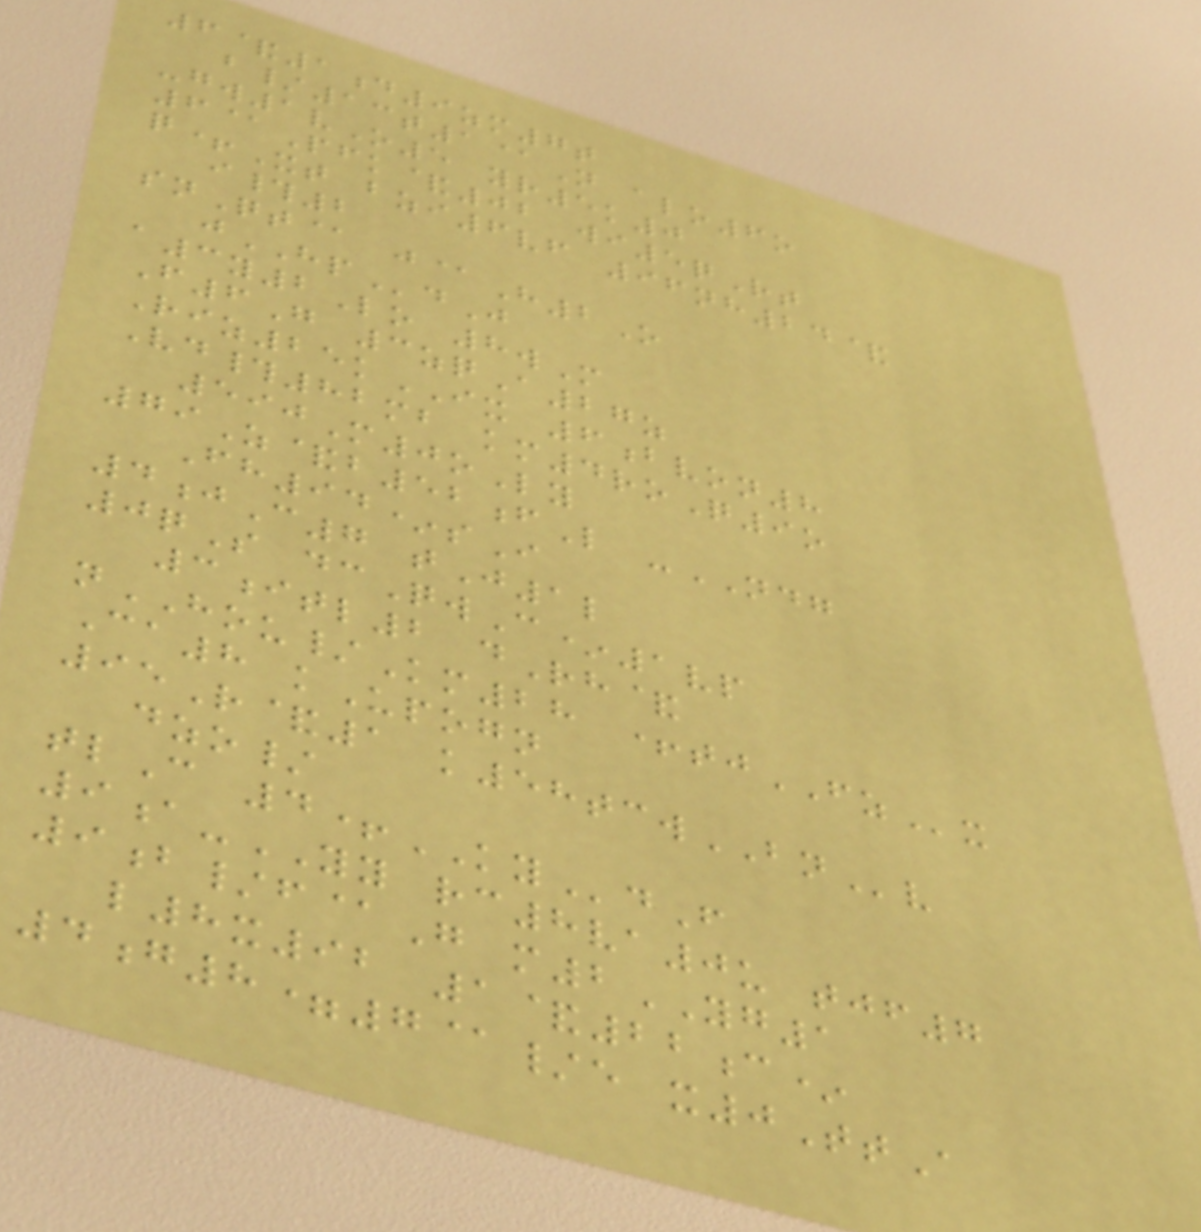6&1d9zm7t
b/13t1@N alo6o
-gw1vO5 yr5k0
6@Pfk&02 wi5qRt
q+Xt bzi6vf 96nh24&
i#2
snQt@ j@H2O
jHPdJ
a3y2Lo 8wM
F6G 3zqA27z
Riz25kIX 6bvon8
Vd#82mb km4roQ9o
590M0oLy
79Z&b52fL -NDG
Fh94*sI
4jC7 tJ1l
0qS dcQwC*1vp
3itl2 dRh&
nHOU/Km28 +tjFZx
Ca8 kUpogn
95R&1 k58tcwBNv
dzo/
tlC 4+KYdF
9a-YY rc8va0u tjf7
9b/f@G m2YG1
l8x92 1&22c*
4g8=7@/e x0TtA
